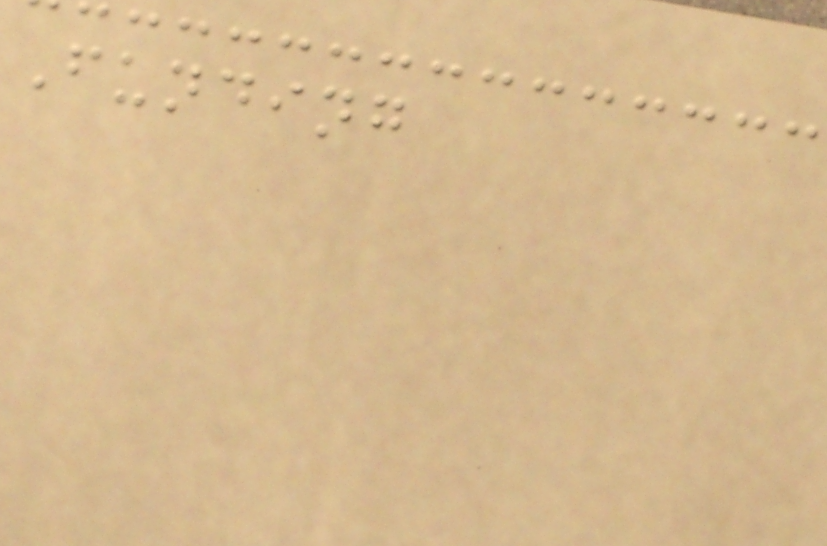Funding
